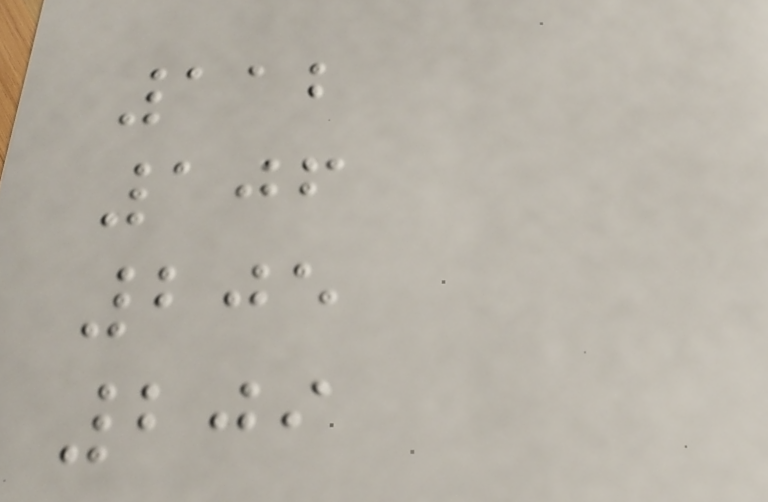112
106
205
209
